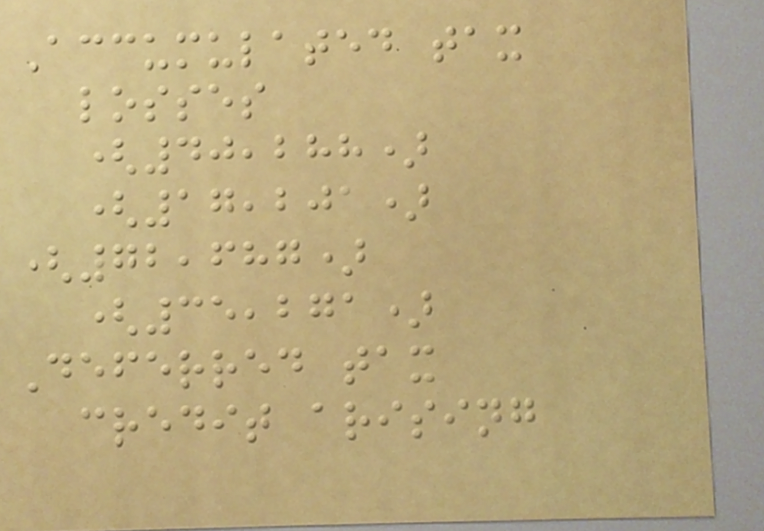Accumulated tax
losses
(40,288)
(17,201)
(72,687)
(35,271)
Deferred tax
credit arising
